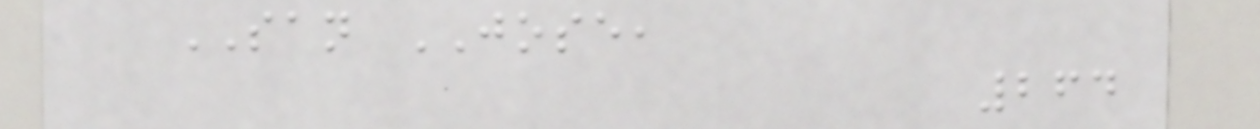SAN JOSE,
264
